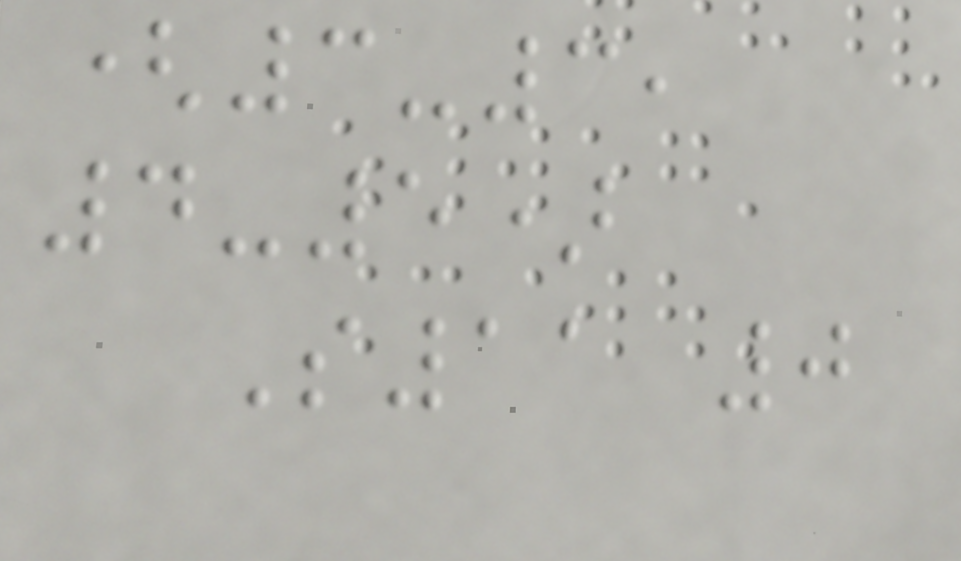(3-3,
4-5)
S11 0
